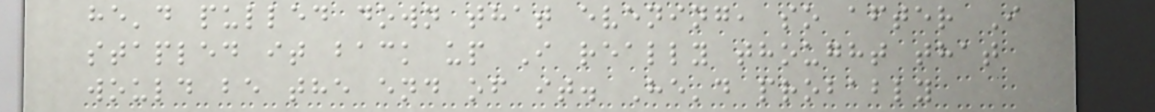he'd pulled down that evening, so after I
stapled it back up I really thought that
would be the end of it. He'd probably
